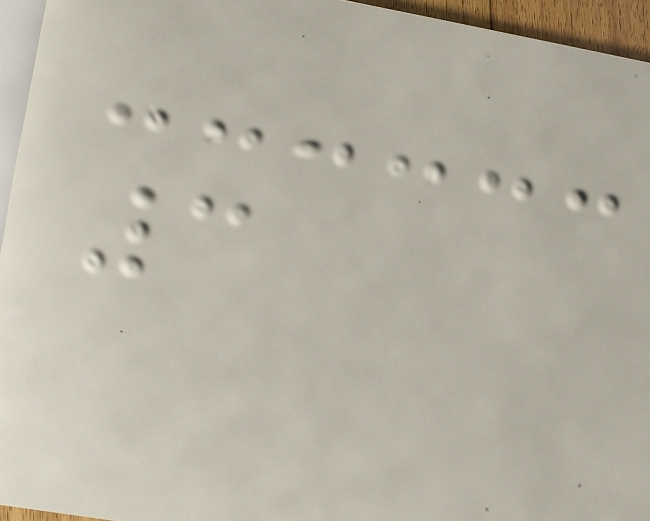3
